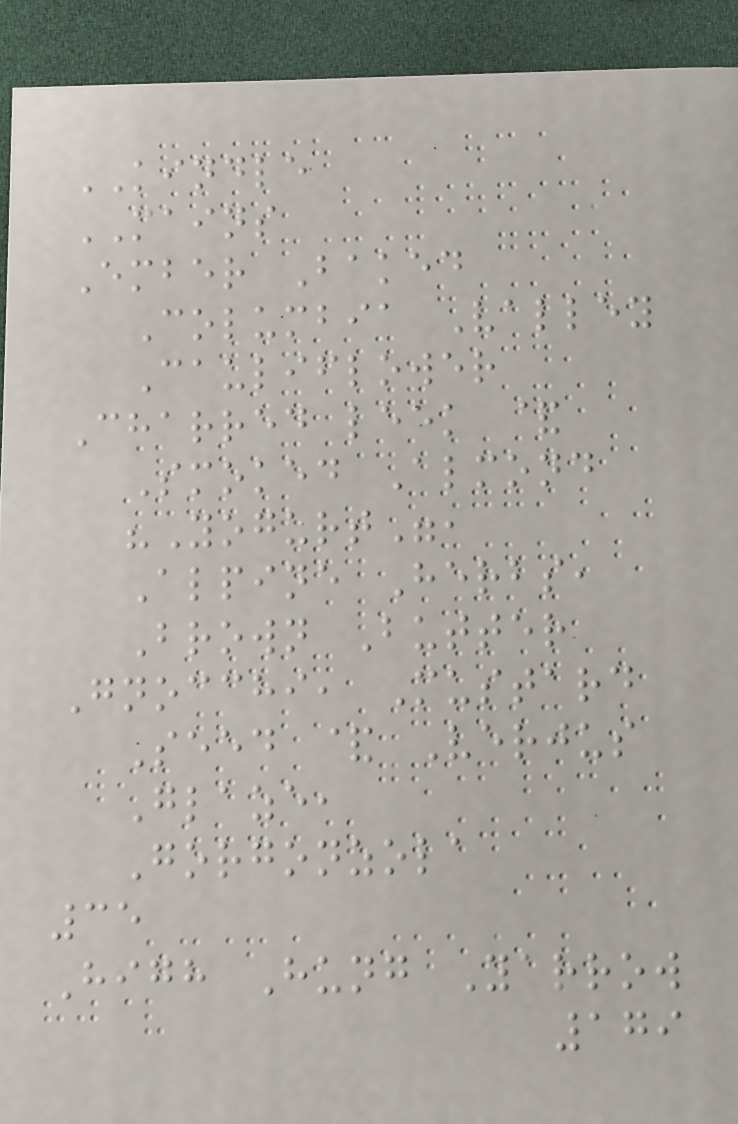KINDLE
MAINS
Ember Baked
Columbia Valley
Cauliflower
Charred leek &
Smoked Almond
"Yogurt",
Alpine Herbs,
Brown Butter
Gnocchi, Mustard
Seed & Verjus
Glaze,
Gorgonzola
35
High Hung Yarrow
179
